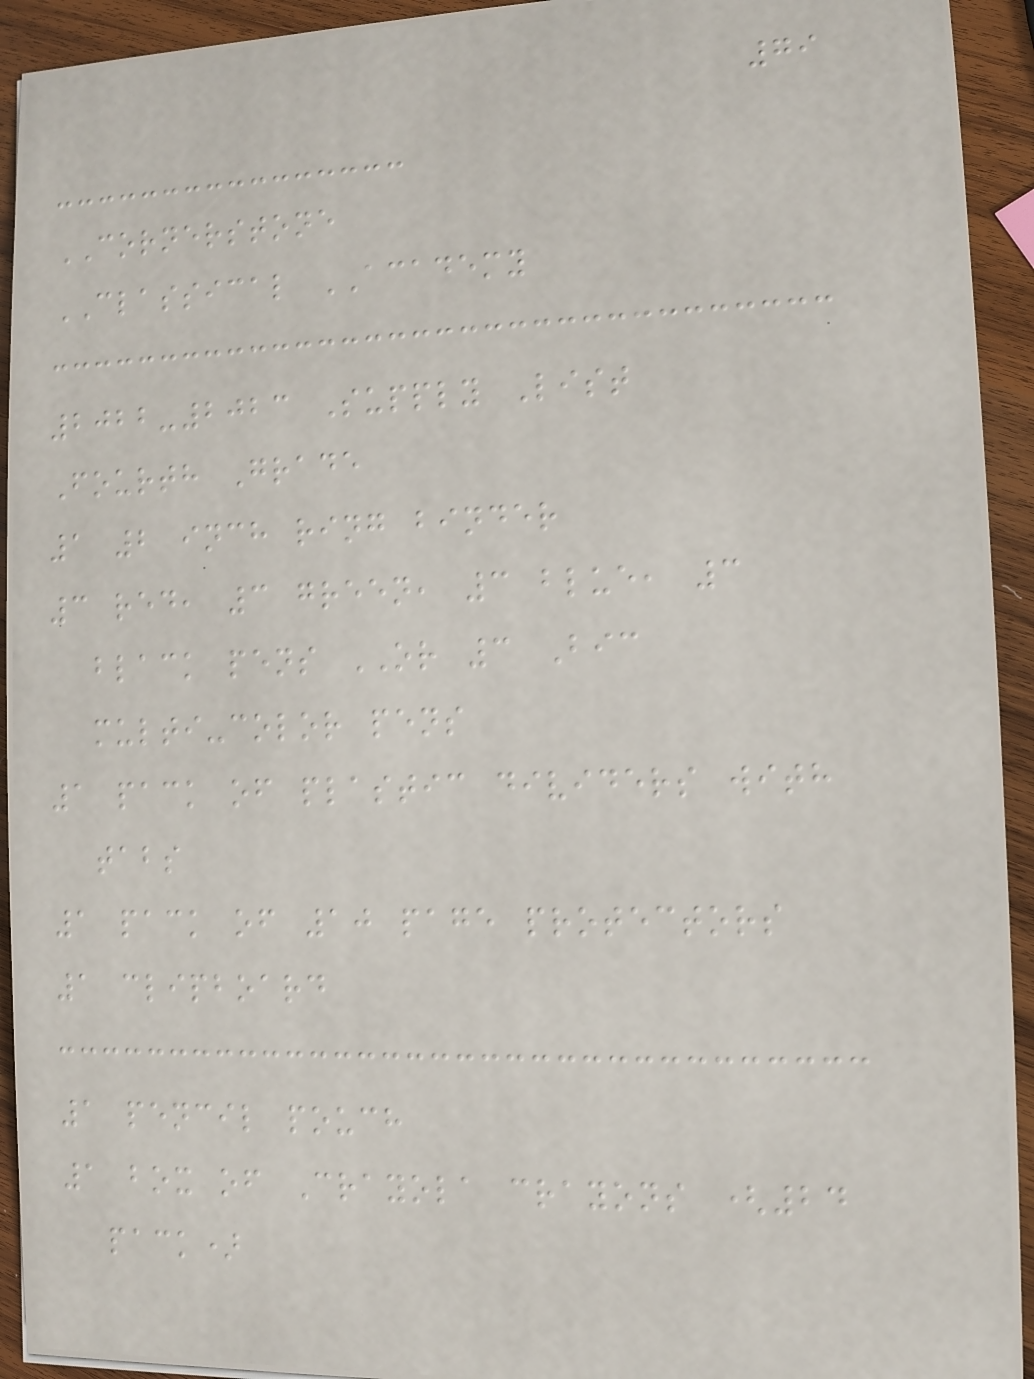79
CORNERSTONE
CLASSICAL ACADEMY
2022-2023 Supply List
Fourth Grade
1 2 inch ring binder
3 red, 3 green, 3 blue, 3
black pens OR 3 Bic
multi-color pens
1 pack of plastic dividers with
tabs
1 pack of 10 page protectors
1 clipboard
1 pencil pouch
1 box of Crayola crayons (24
pack)
